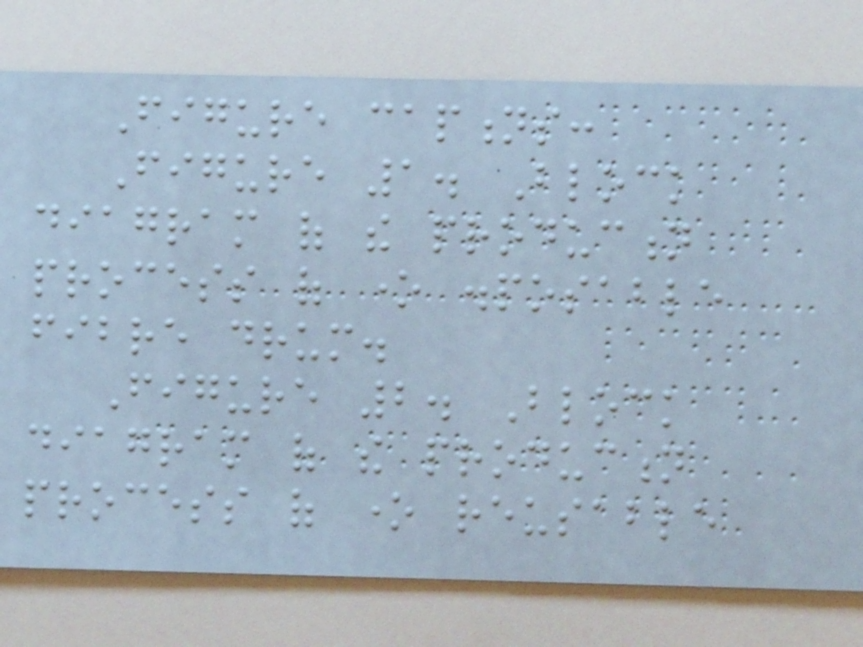Figure captions:
Figure 1. Block
diagram of the production
process of one disposable
fibre drum.
Figure 2. Block
diagram of the production
process of one reusable
